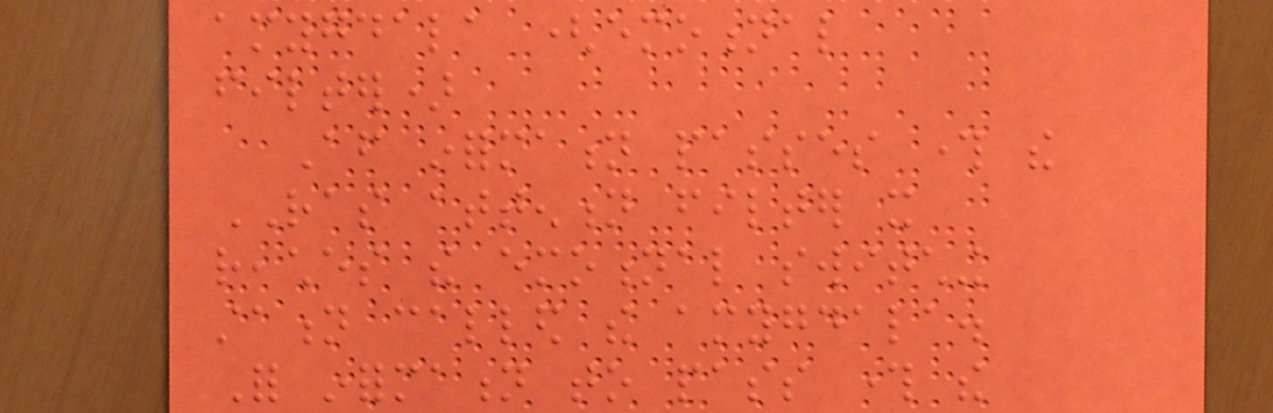amygdala (emotional
filter)
After information passes through the
RAS attention filter it
reaches the emotional switching
station called the amygdala.
For information to pass through the
